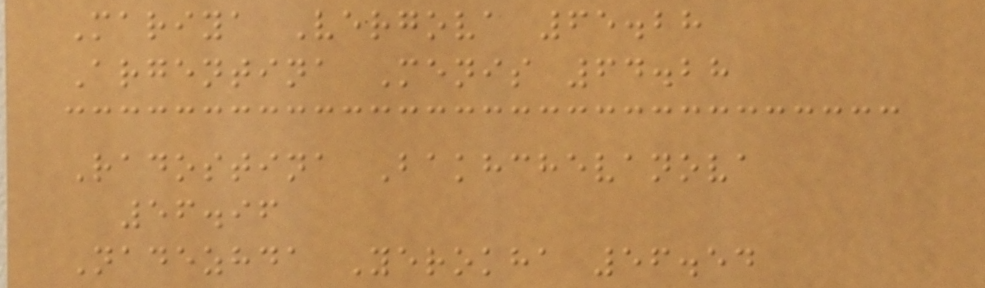Mariya Vergova 65.28
Argentina Menis 64.28
Radostina Bakhchevanova
56.96
Nadezhda Yerokha 56.54
